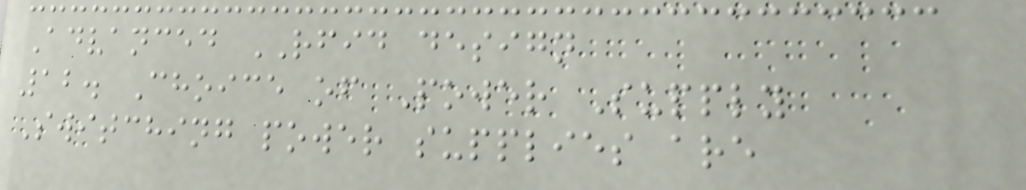Advanced RFID design
12. Choice of Power Supply
Switching power supplies are
